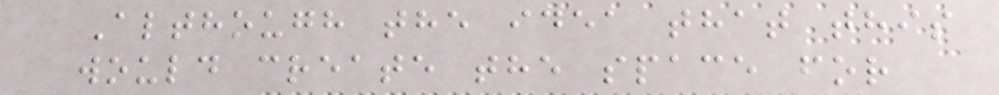Although the idea that this
would create the space for
